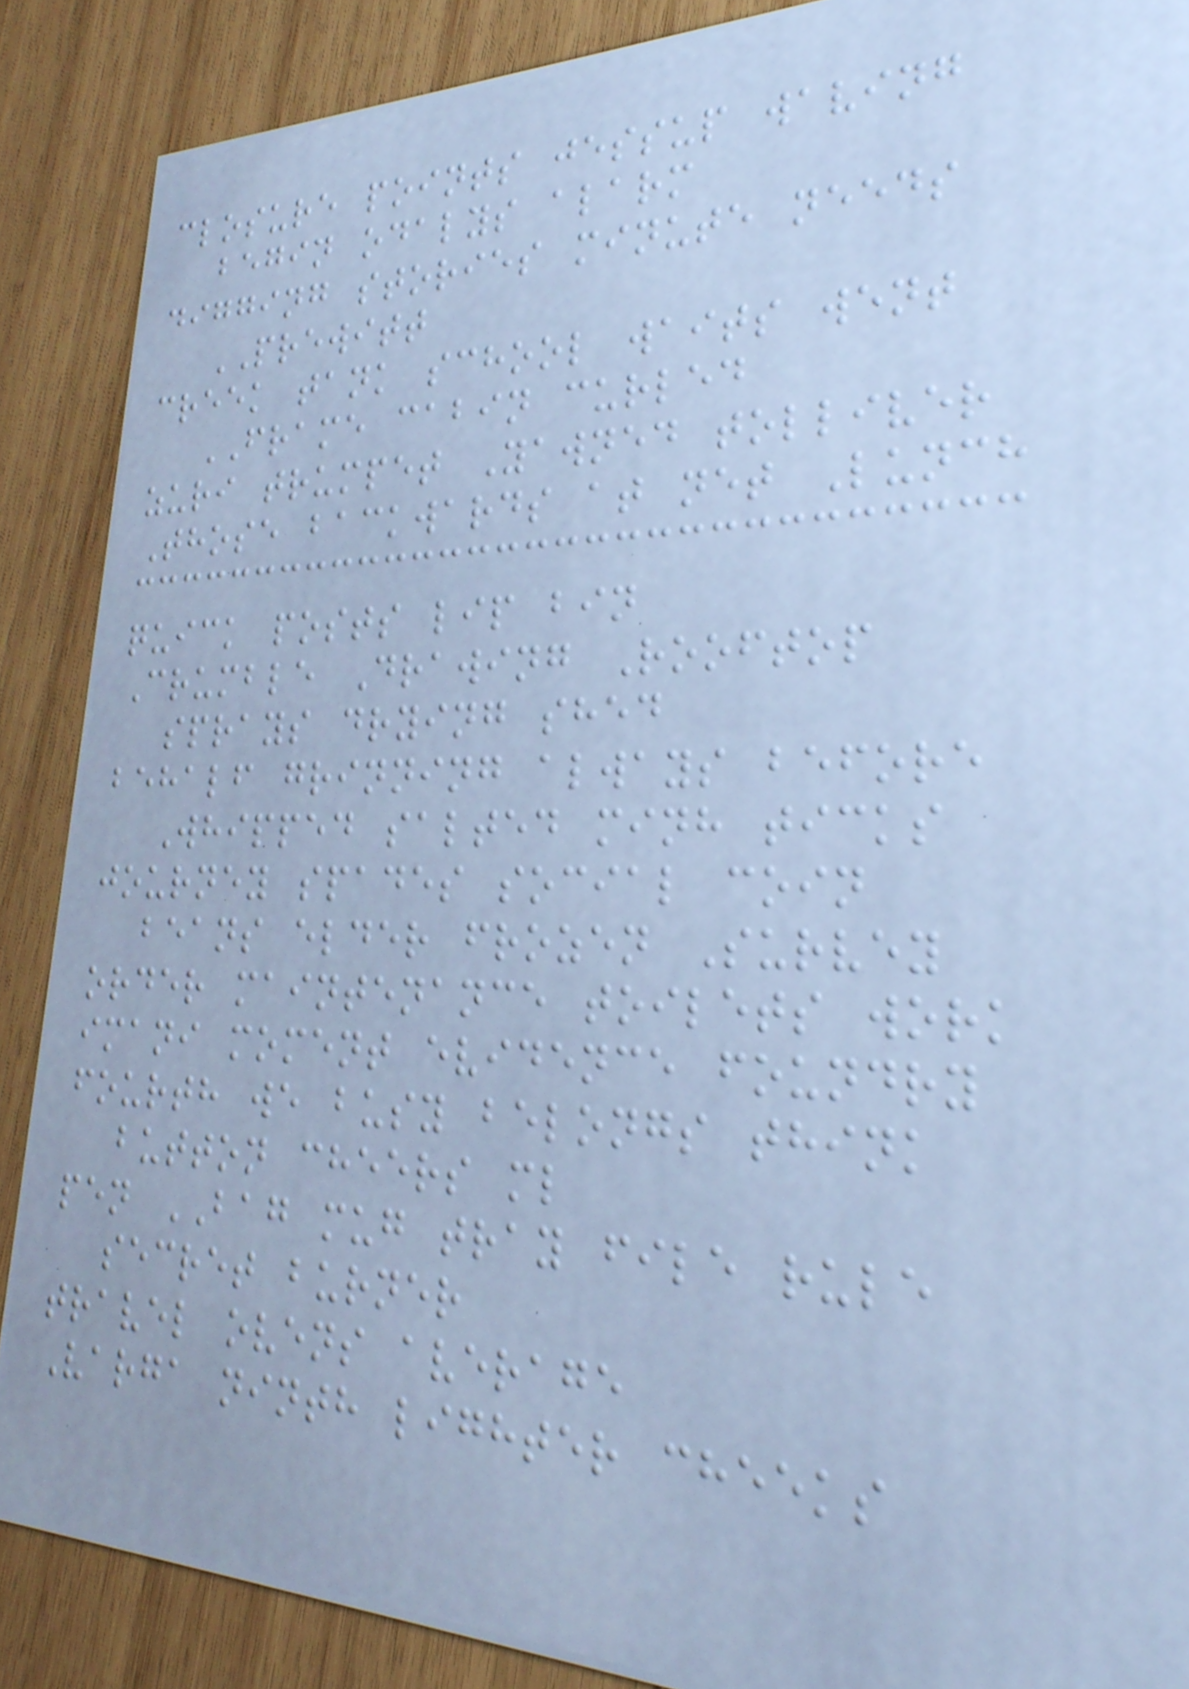closure points jessup waving
begin odalys alarm
digging stories minute needs
PREWITT
creek tank school waits went
FRAME cabin curled
zuri trumpet Yawned tolliver
Those backwards at net Lunch
quick posts lip bin
Crumble Drawing Rooftop
sprays drying shed
behalf grinning always before
Whipped salted minh ticks
journey spades social coin
beans elder frozen Survey
order maintenance toilets work
imani moment evidence foundry
fourth we busy belongs think
button cheers ml
pen BAG mug tray file rule
secret burner
travel ovens average
Varga ninth lighter cheeks
